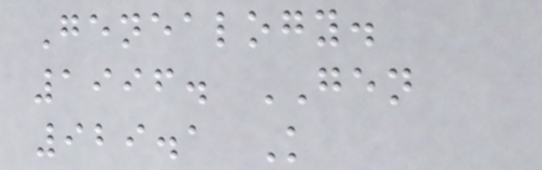Genealogy.
1996. GEN
929.1 K
